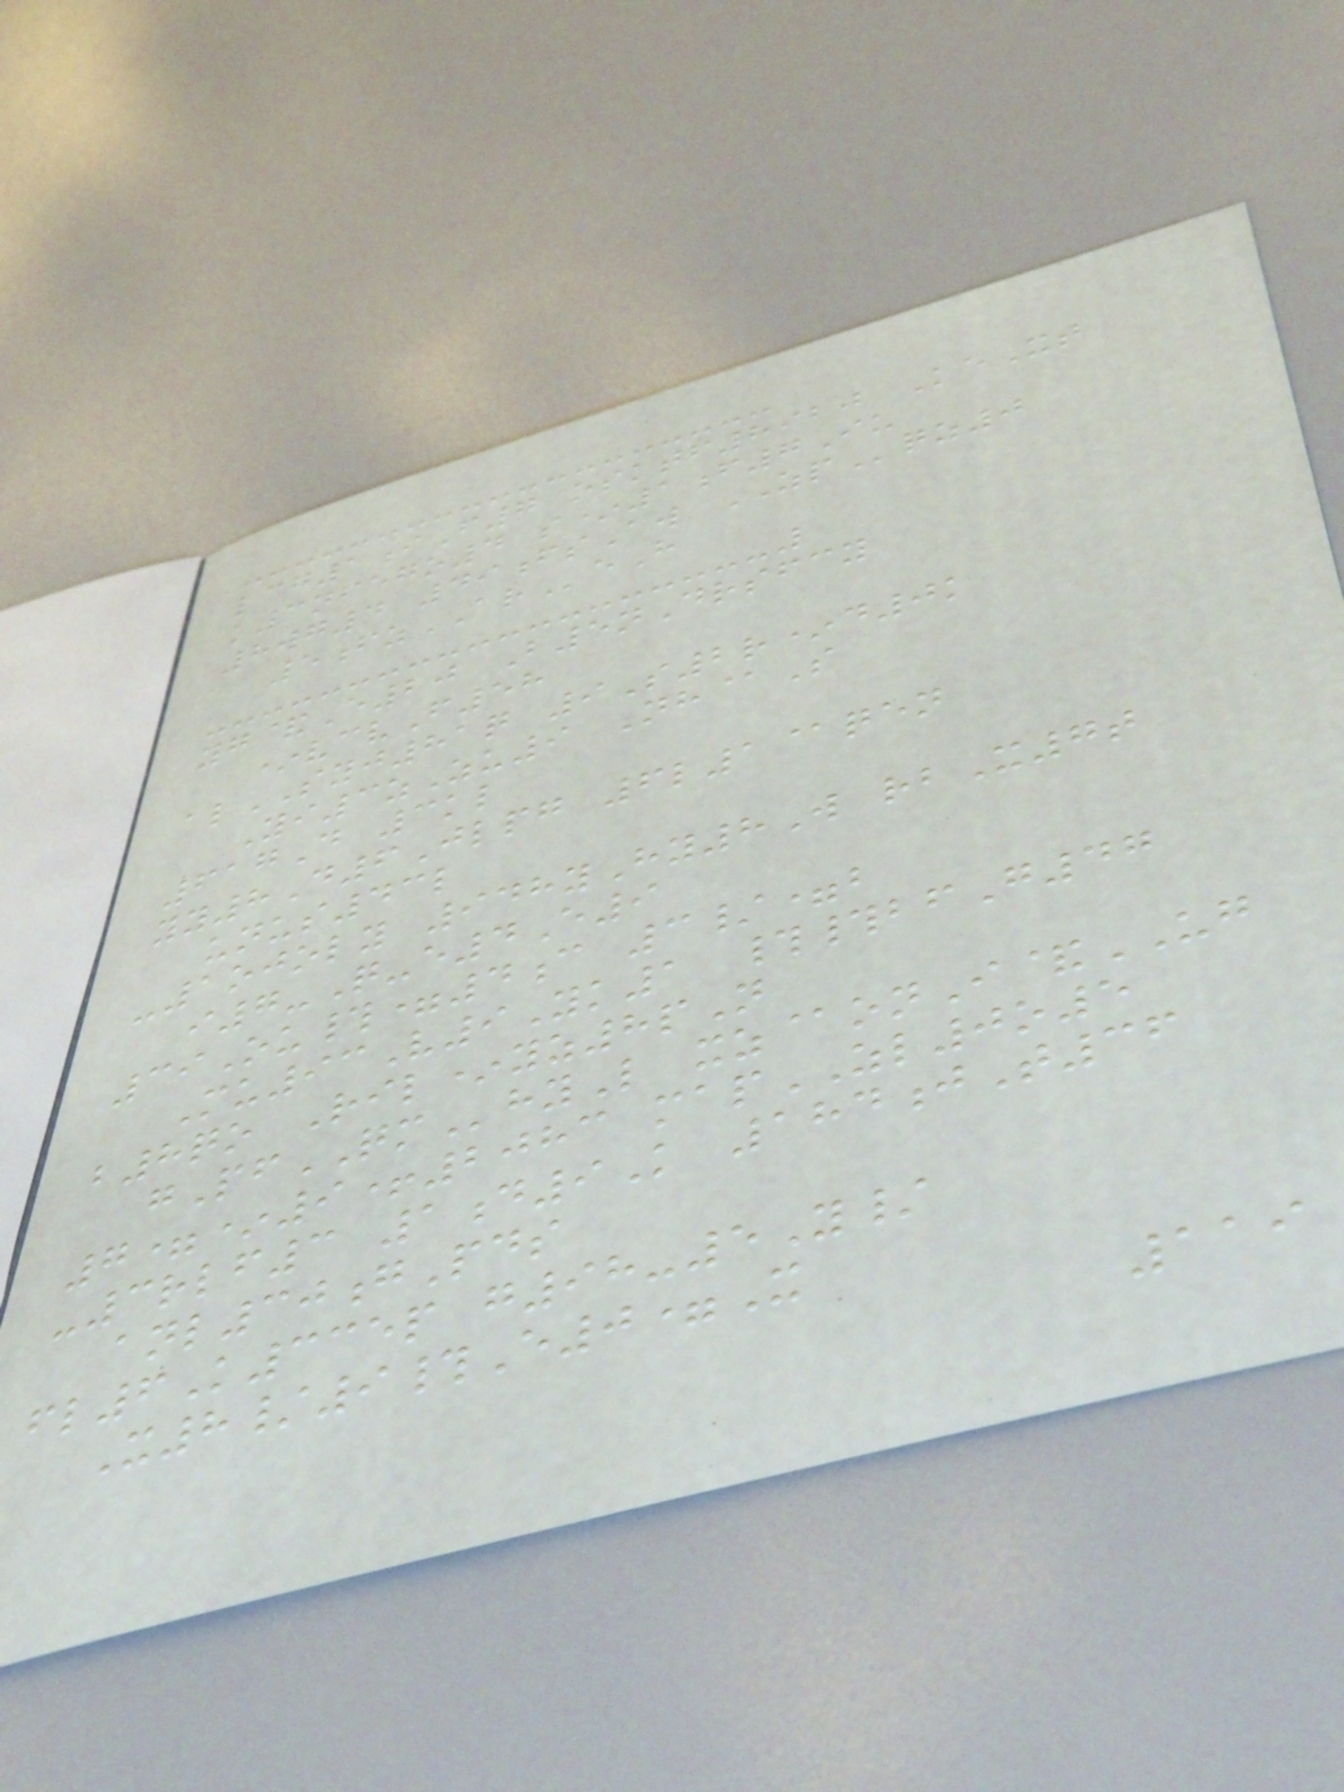lcg1iF7 osktf8920 KeXt
k3nfego4 s*1f7Iu
8wg4 49fsAw ZPqz0
5fzAReH
yg&E20 B5nDrsfcy
*vcvF58
alSYJ81q 9S2r*d0k
Yi3zZu9 Nh@S
617D 3kl
yy8D6Jlpg 6l1@qen
unus43l
-1ojoly 948yHy8W rbX7t
i7-Q-e4E9
39Ou#=4c 3/=b
Mu93V9Yk1 ##bfG47
b8qo Ril*yz8pN
gPfQMhyL xz@onI&UG
7=*9+2083 mapZL0o5
-3rlf3 1d9K 184jT36
anl30gPds
fl6K335p g98-5Y/
X8/9#E0=X
119
